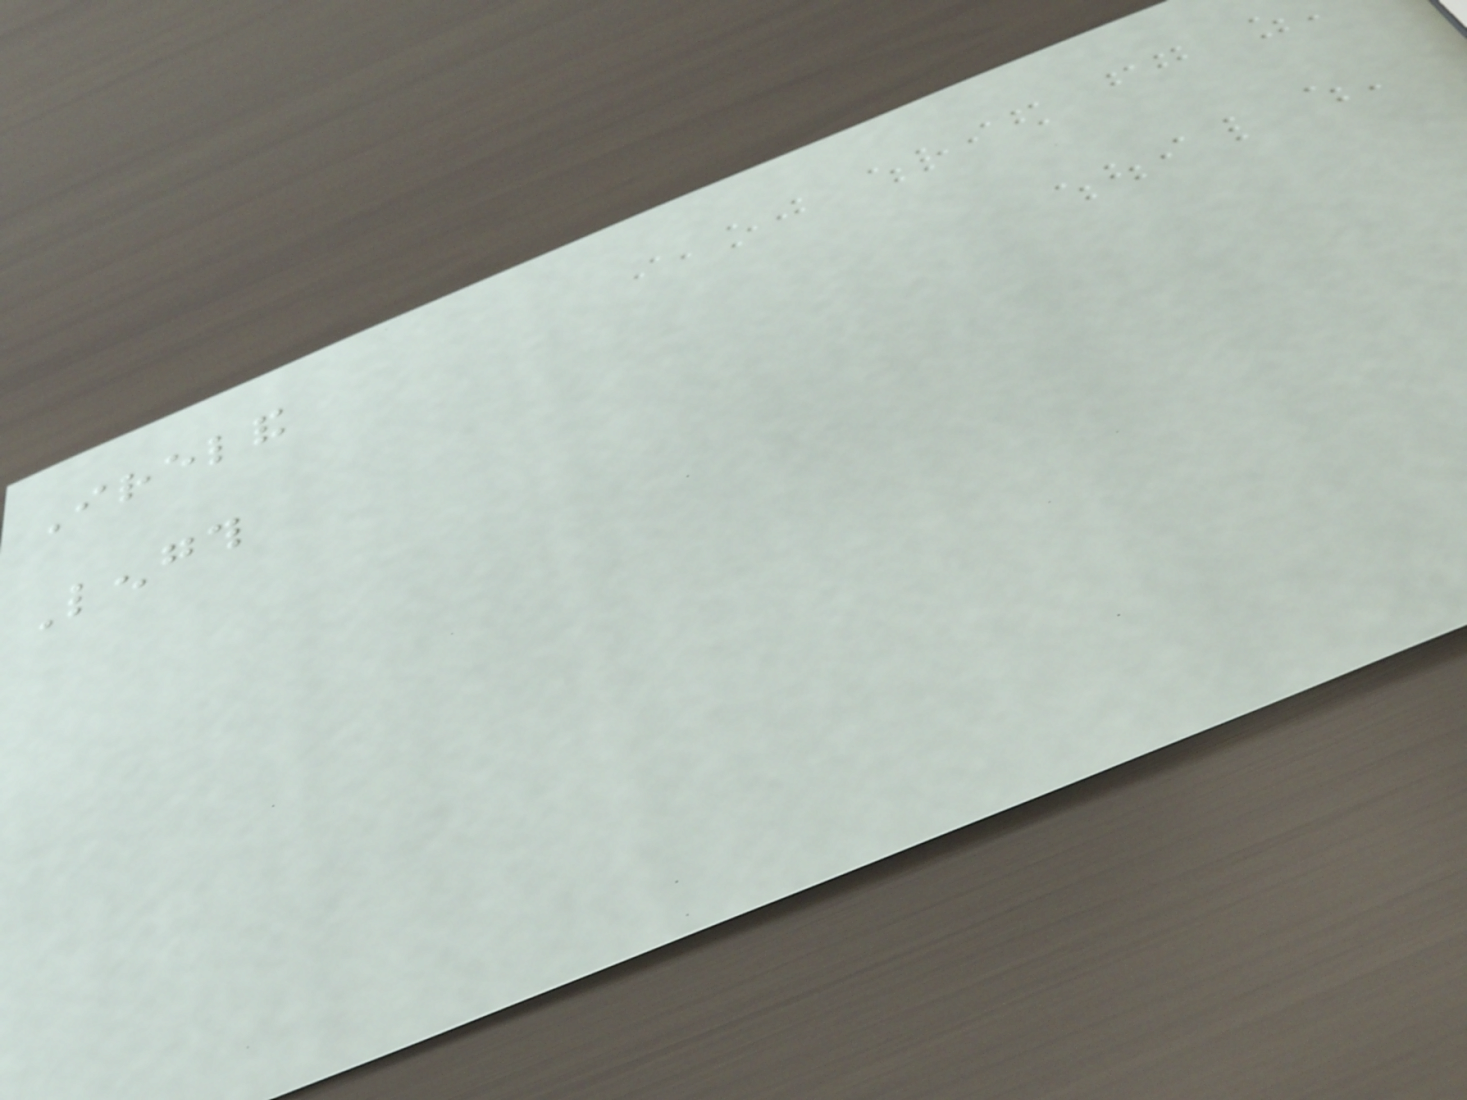Ireland
Length
